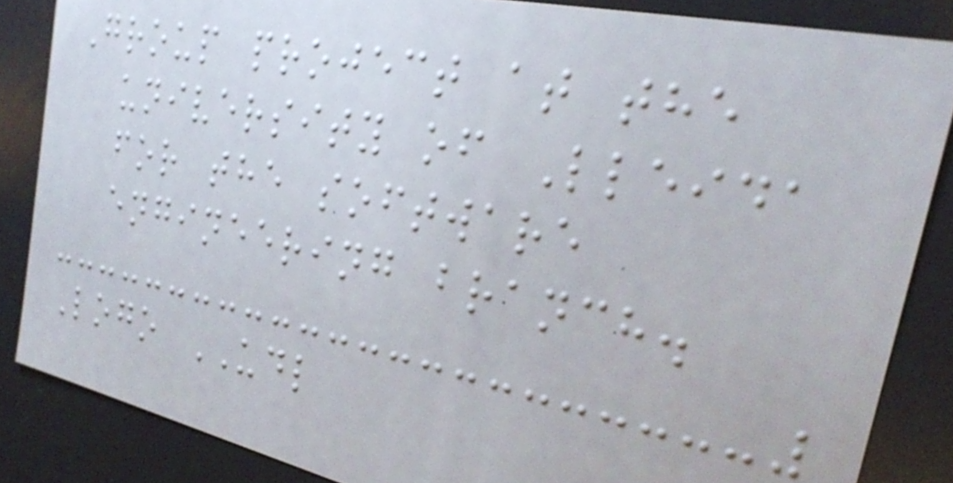Group project at the
university of Lleida
for the software
engineering branch.
Logo UDL
